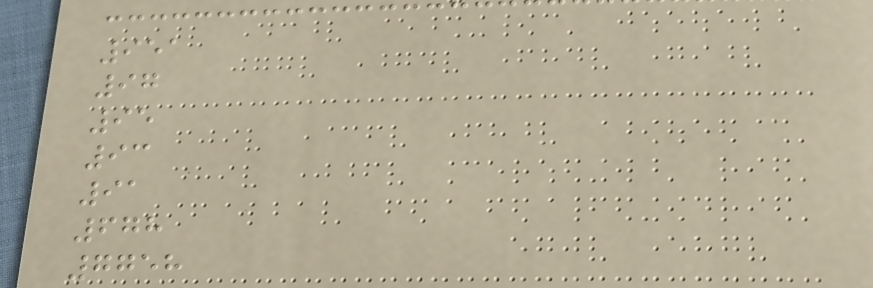951
97
95
93
91
678
7758
